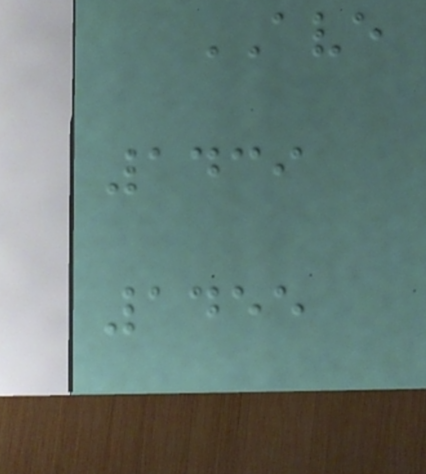AVE
1439
1455
